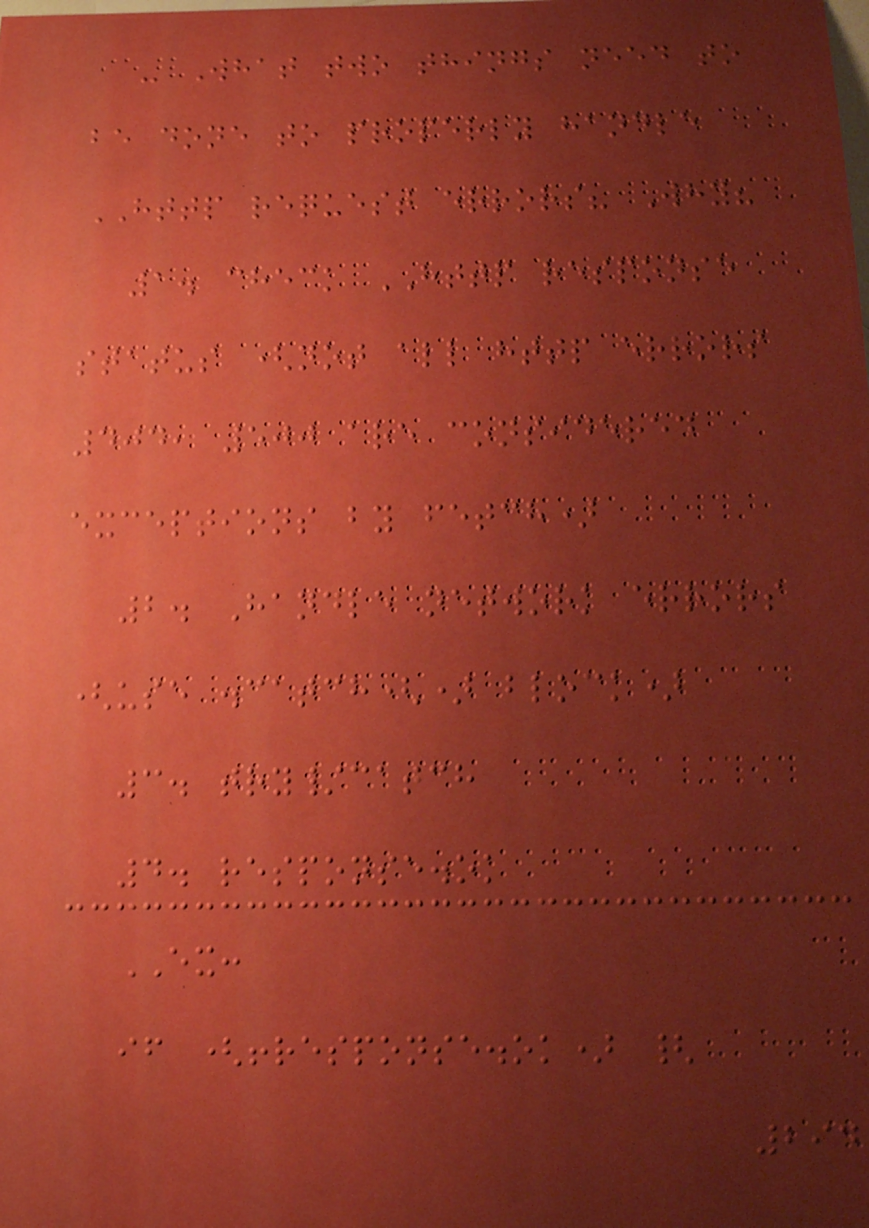- What two things need to
be done to properly handle
HTTP request errors? Why?
1. check HTTP response
status (not all http errors
404, 500 are considered
exceptions by fetch)
2. Handle network errors
(use .catch() block)
3. try/catch
4. response.ok
EX:
if (!response.ok) {
294
